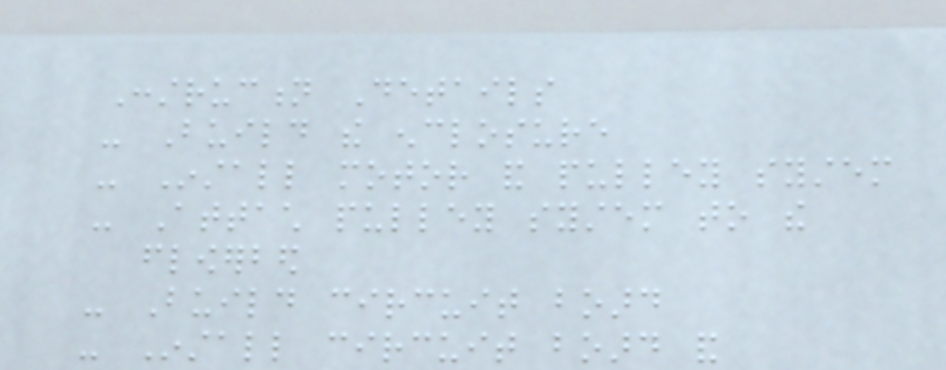Construction Details
- Build the enclosure
- Install motor and pulley system
- Attach pulley system to the
flowerbed
- Build circuit board
- Install circuit board and
